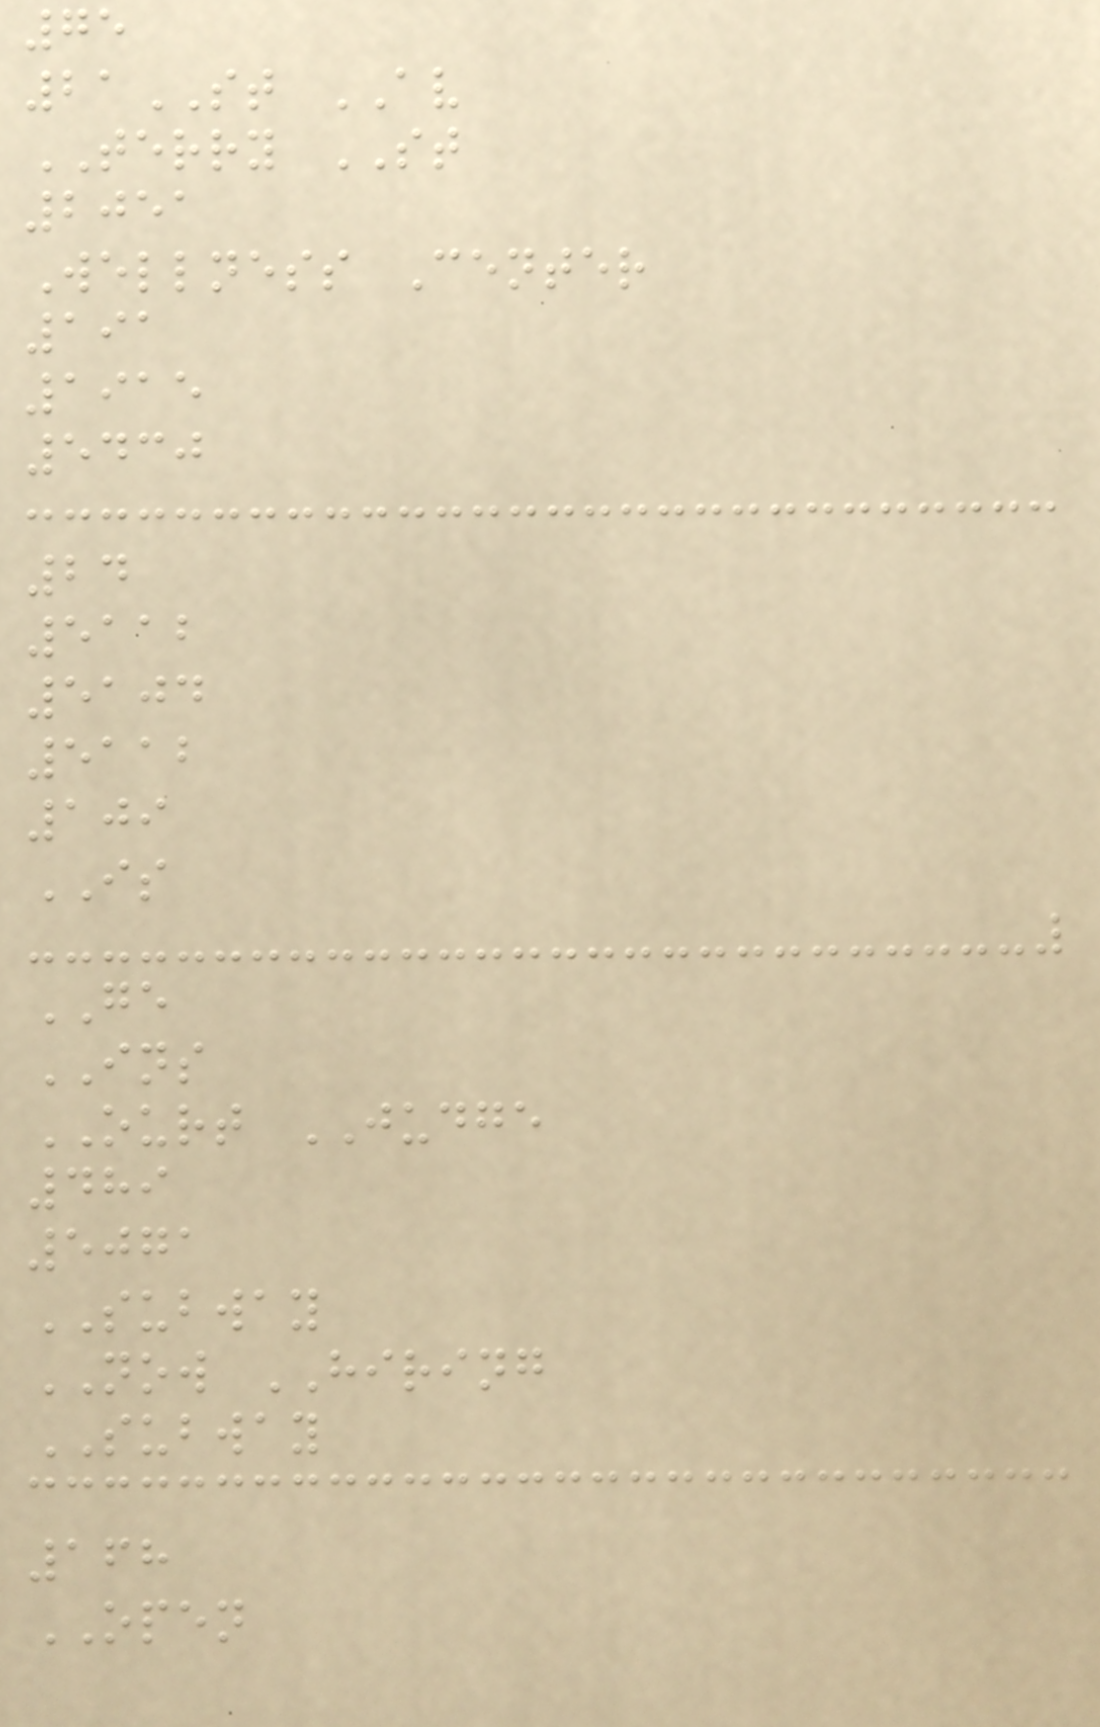75
21ST AV
TERRY ST
2051
Wellness Center
191
1915
5430
24
5112
5104
5112
109
IS
GE
INS
OURT JUDGE
489
5071
SUBWAY
NOW HIRING
SUBWAY
168
OPEN
